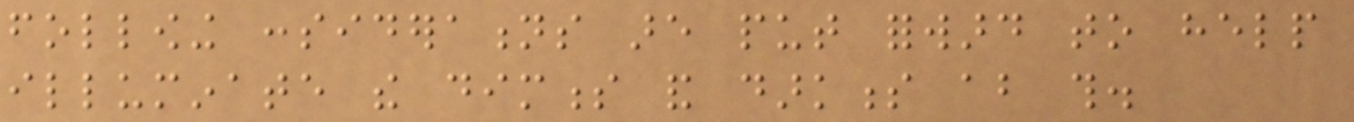following considerations are put forward to help
illuminate the dimness and darkness about this.
